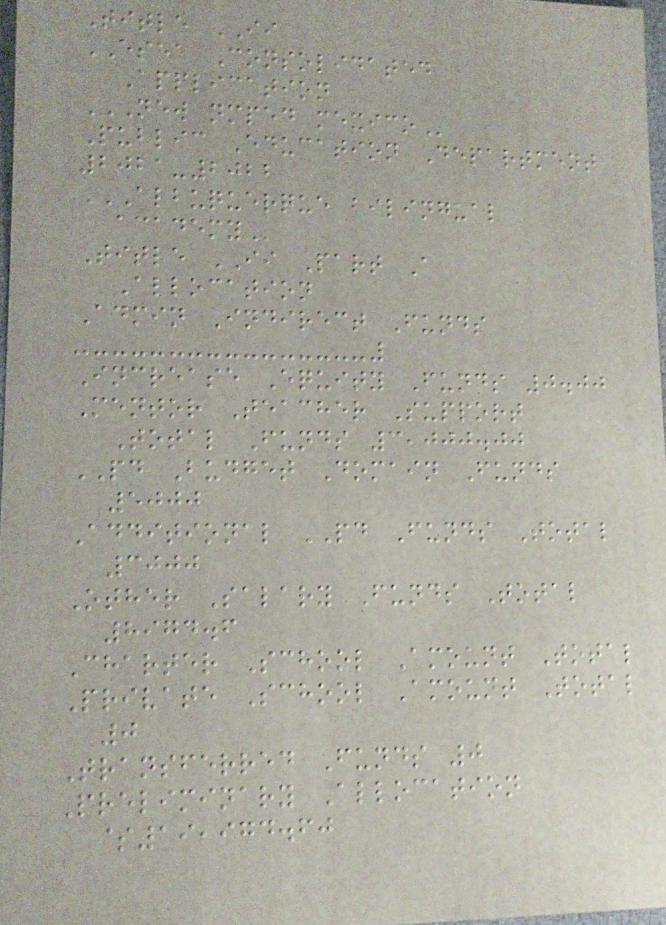Title II
ESEA Consolidated
Application
NEW NMPED MEXICO
Public Education Department
2021-2022
ALBUQUERQUE BILINGUAL
ACADEMY
Title II Part A
Allocation
Admin Indirect Funds
Increase Equity Funds 0.00
Mentor Teacher Support
Total Funds 3,000.00
PD Budget Domain Funds
5000
Additional PD Funds Total
3000
Other Salary Funds Total
8974.6
Charter School Amount Total
Private School Amount Total
0
Transferred Funds 0
Preliminary Allocation
$19,974.60
